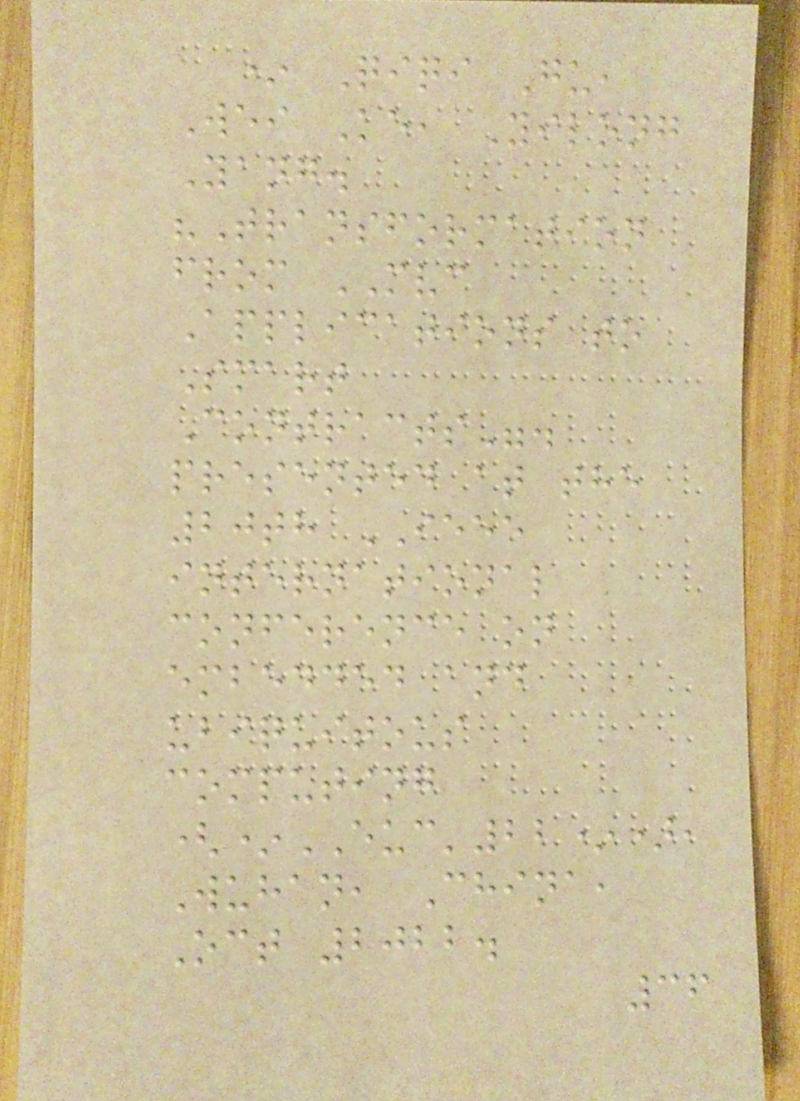* Qiqi Gu,
Wei Ke, Yilong
Yang.
"Transformation
from MVC
Applications to
Smart
Contracts".
presented at the
20th IEEE
international
conference on
embedded and
ubiquitous
computing
(*EUC'22*),
Wuhan, China,
Oct 2022.
36
